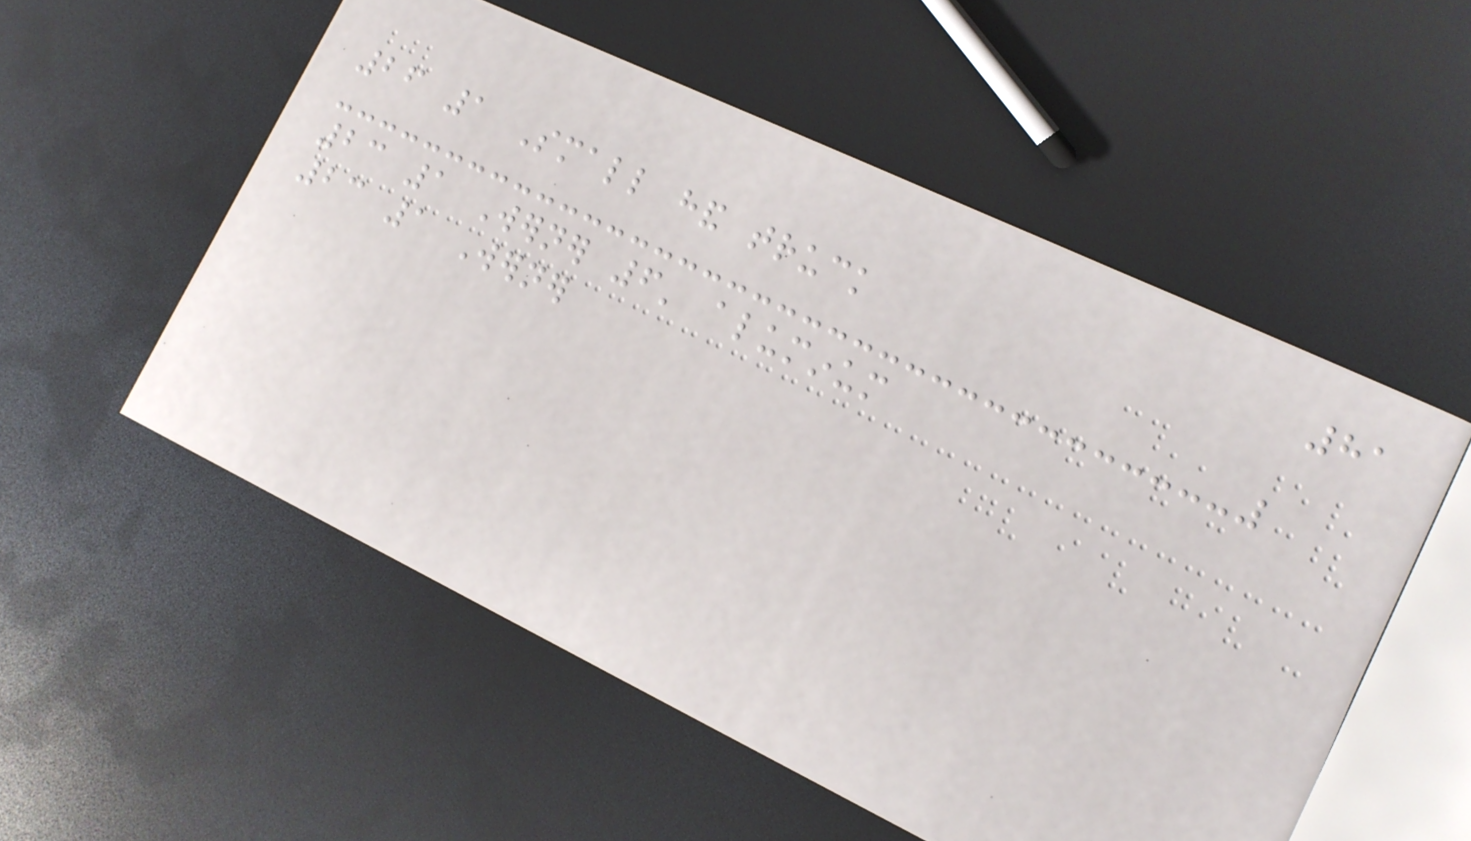81
26 1 Small hand truck
23 1 Werner 6' aluminum
23 1 Werner
